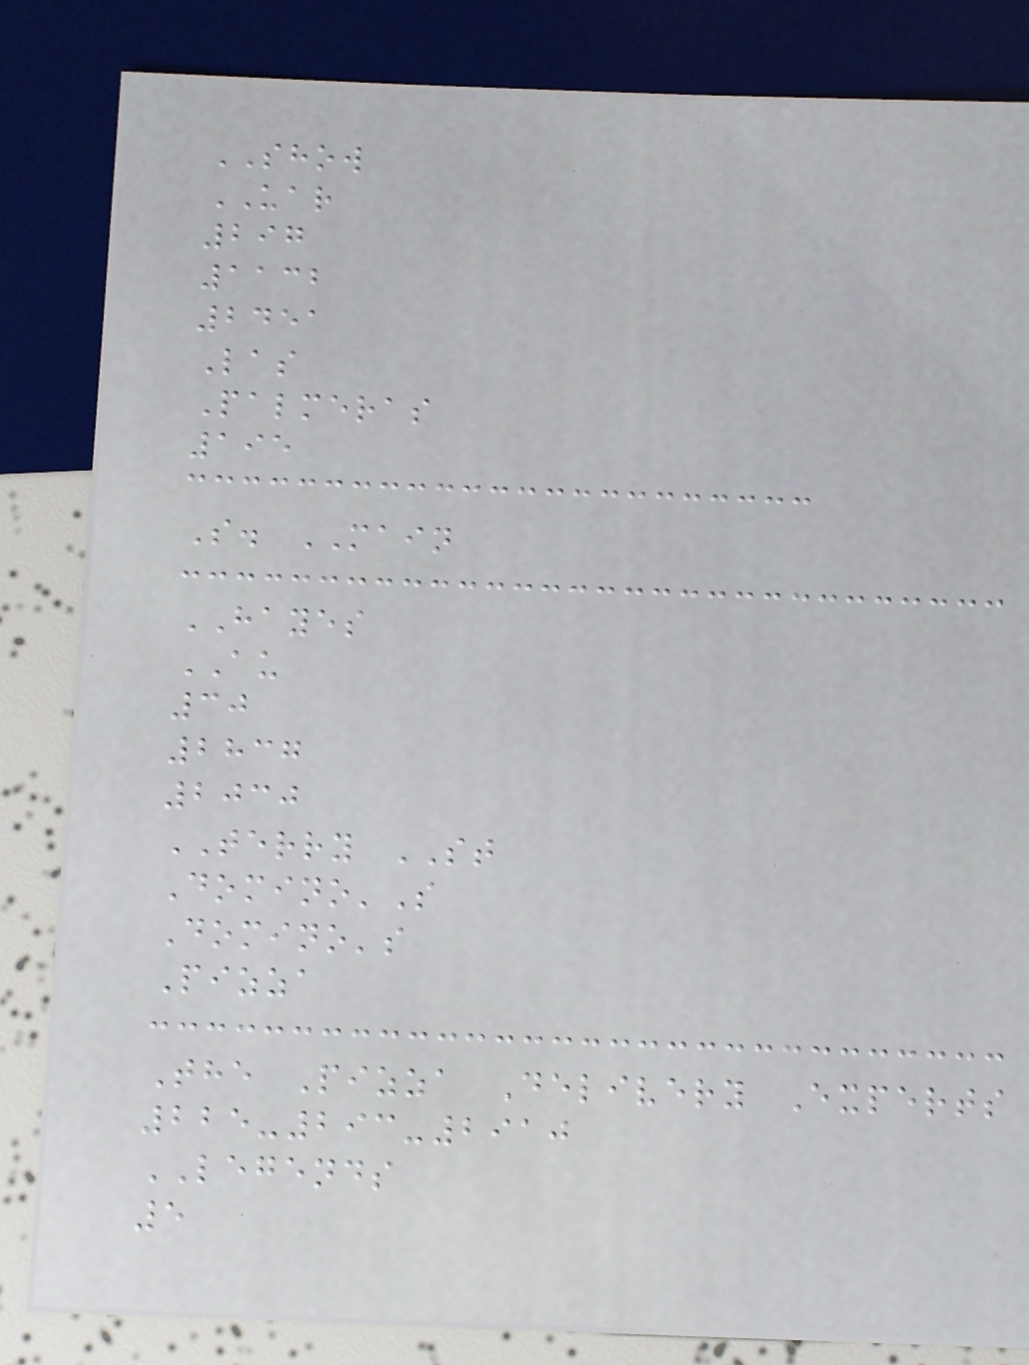SHOW
UAR
297
1132
2451
Las
Palmeras
195
S. MAIN
HAYES
AU
30
2837
2030
TERRY ST
Domino'S
Domino's
Pizza
The Pizza Delivery Experts
225-293-2910
LEGENDS
5
